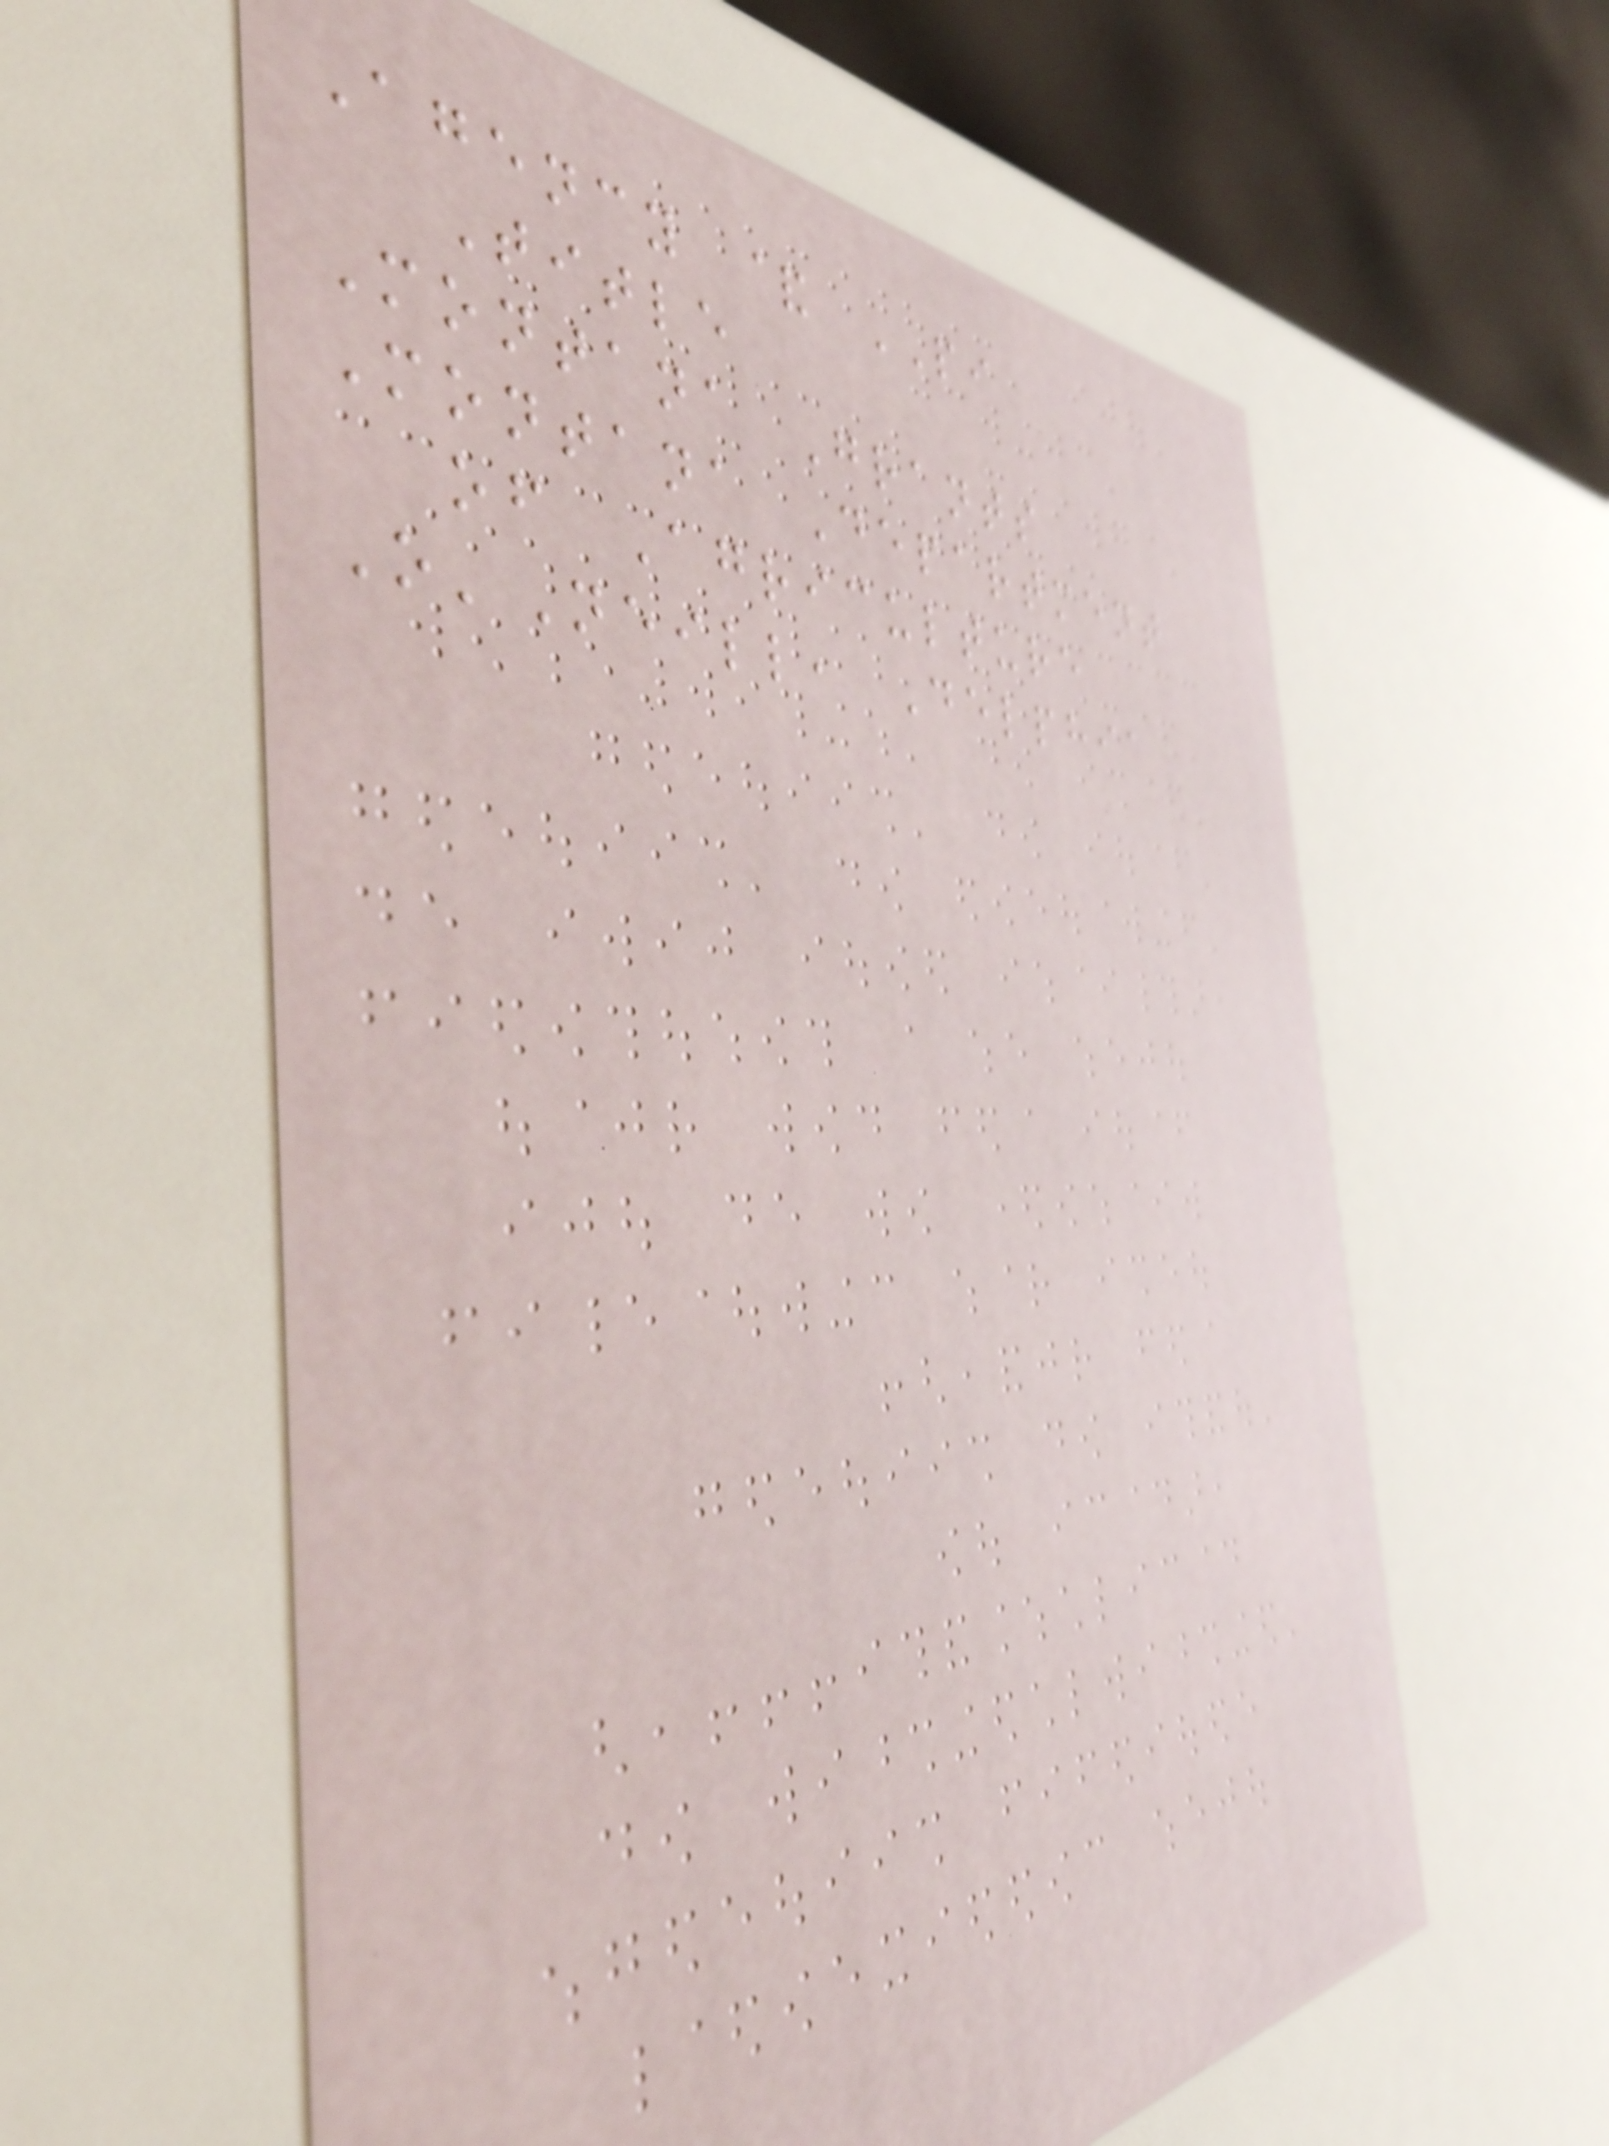Agency & PI
Title
Montana Grants
Montana Department
of Agriculture
O'Neill, Delphia
